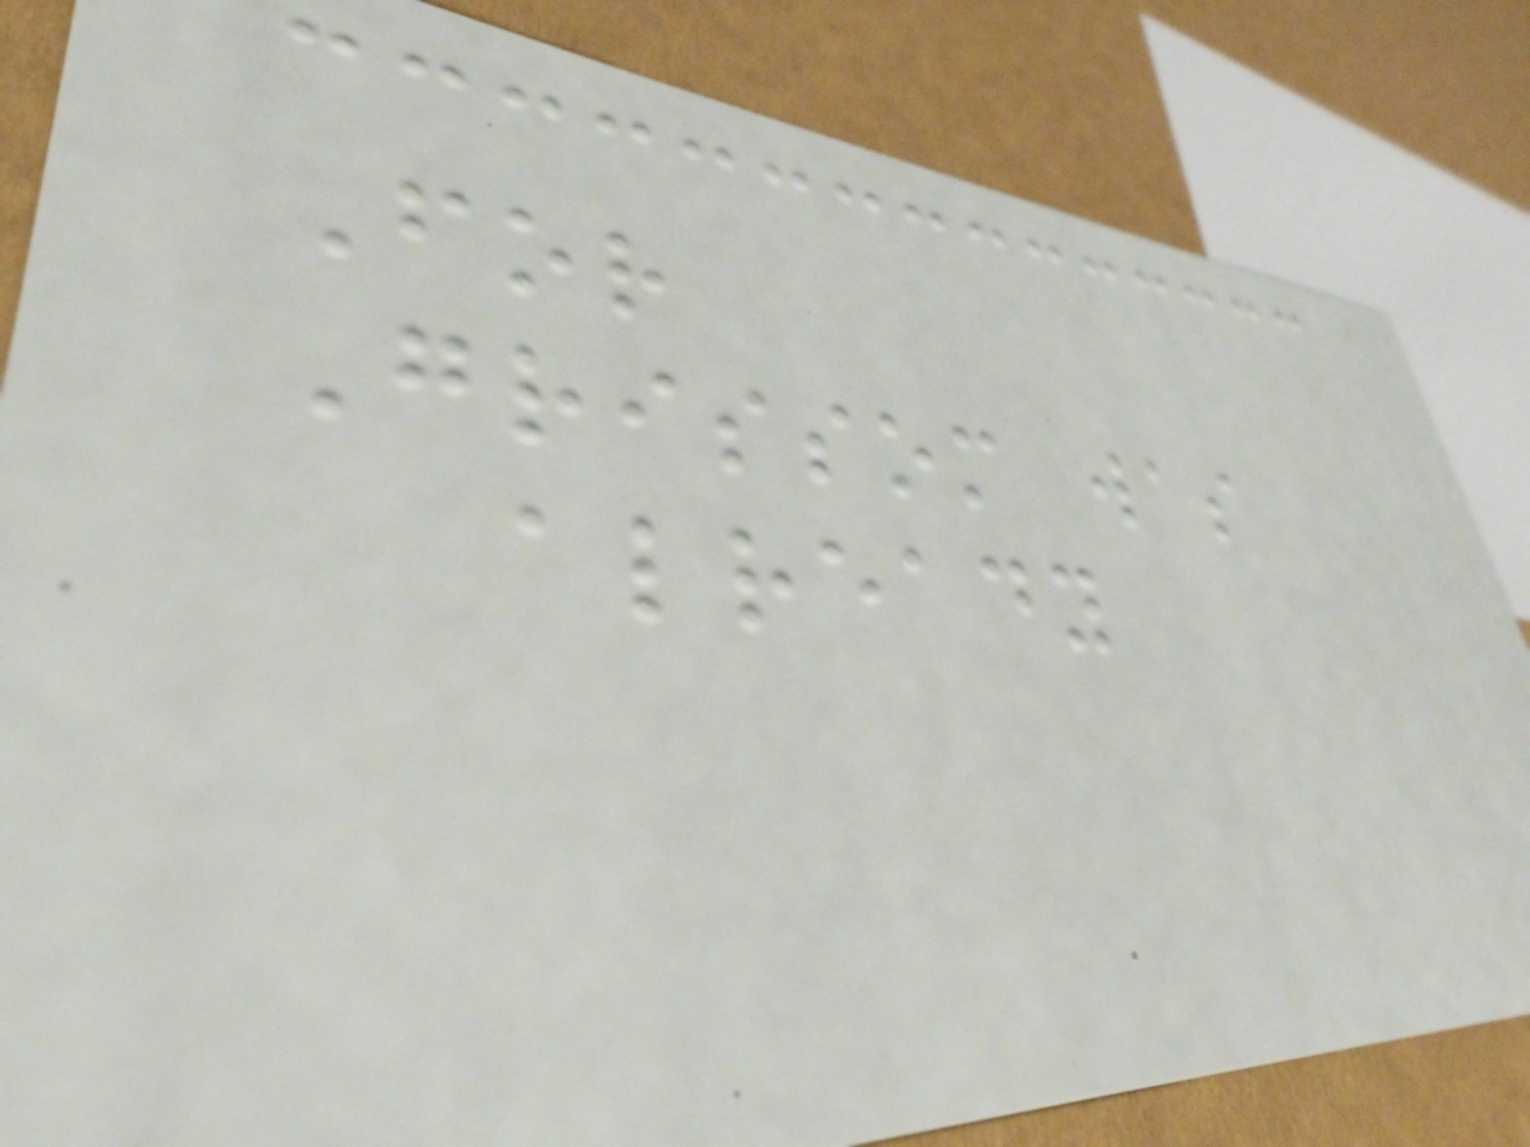For
Grissom was
already
